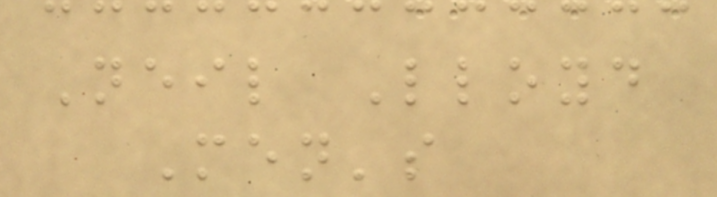Neil Lloyd
Men's
